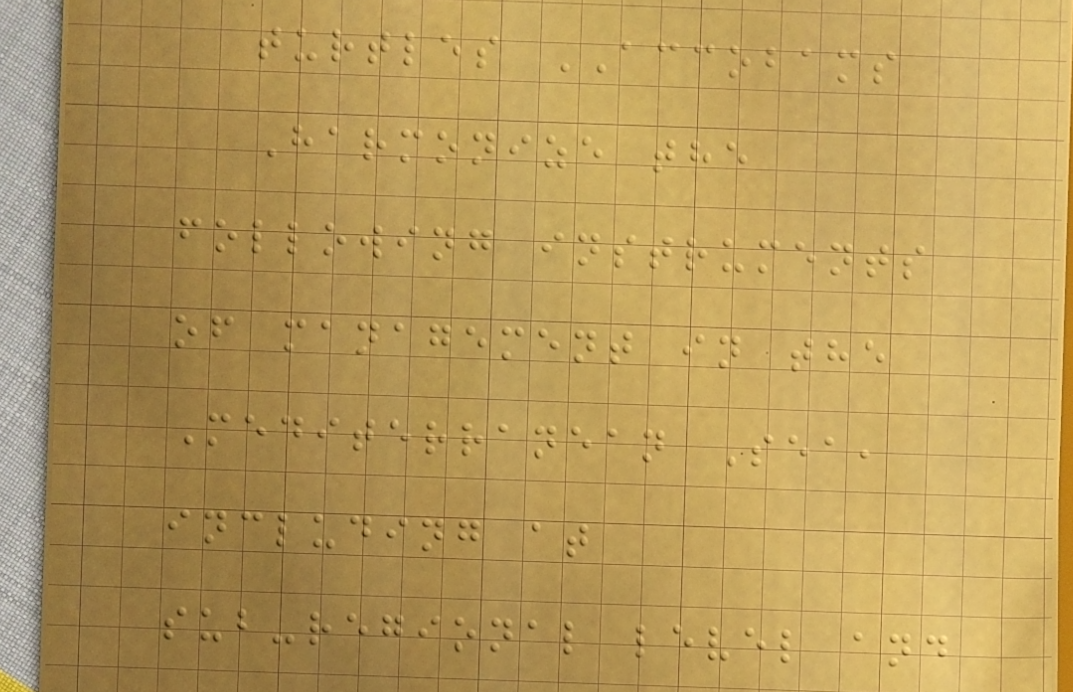turtles ACCOBAMS
Harmonize the
following instruments
of management in the
Mediterranean Sea,
including at
sub-regional level and
